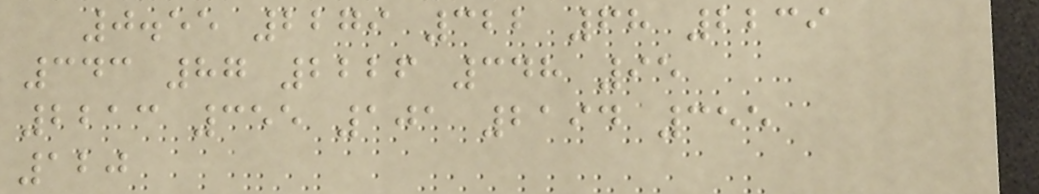0.55 2279 322 68 2239
343 87 2226 348 95
2213 355 101 2194 355
120
